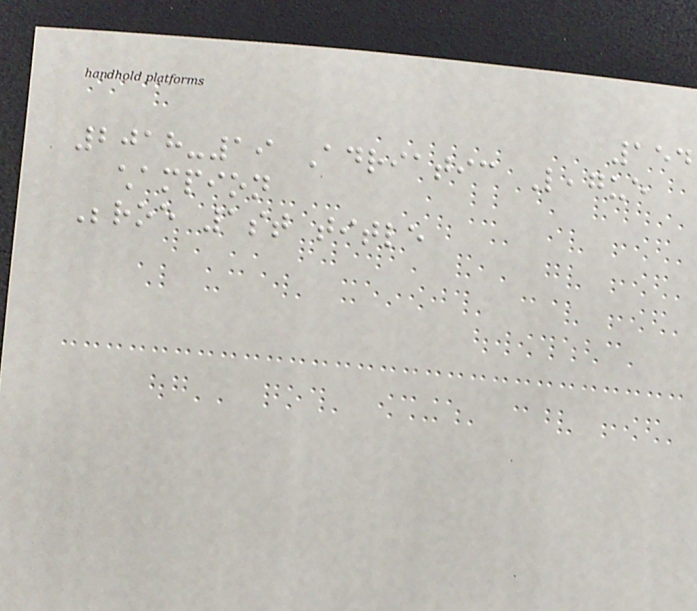154
2018-19 Adriatic League
champion
Beroe 1st title
